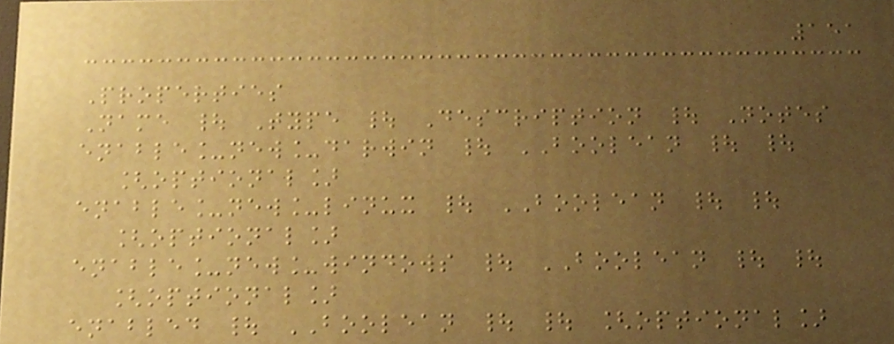151
Properties
Name | Type | Description | Notes
enable_new_darwin | BOOLEAN | |
[optional]
enable_new_linux | BOOLEAN | |
[optional]
enable_new_windows | BOOLEAN | |
[optional]
enabled | BOOLEAN | | [optional]
